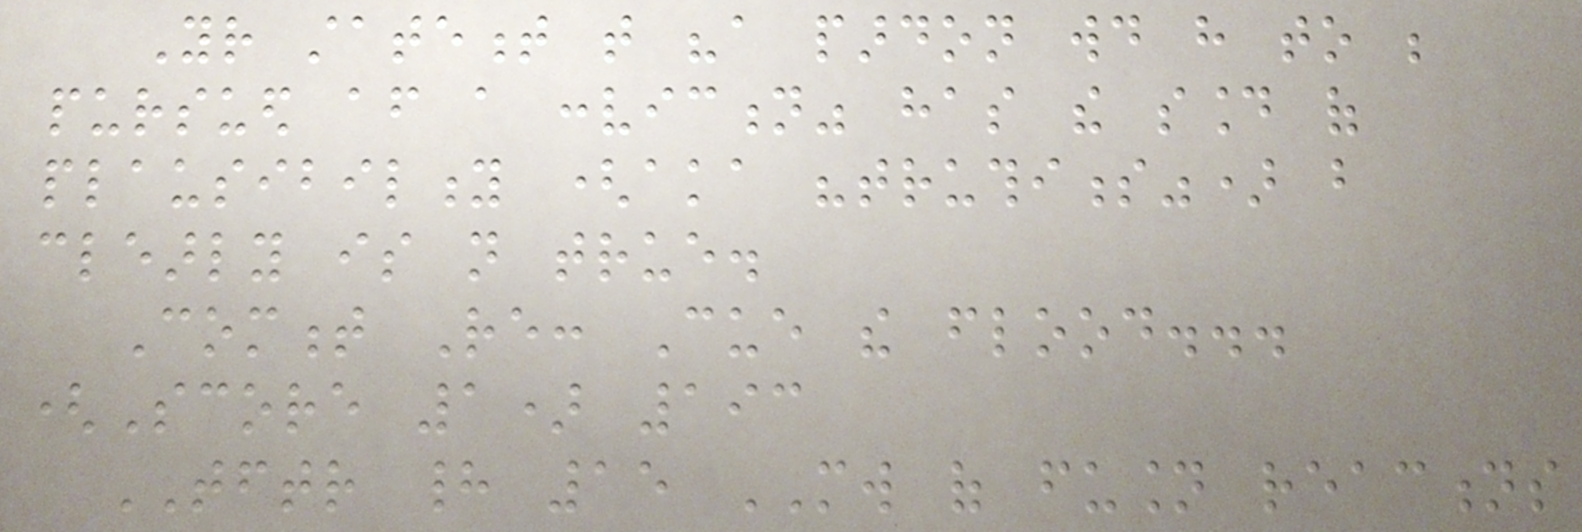Your statement that "a pardon would have to be
pursued after a conviction" has the sound of
plausibility (aka "truthiness") but
clearly is not true.
Comment Re: Cue the flood...
(Score 1) 193
TFTR had 15 MW of fusion reactions
